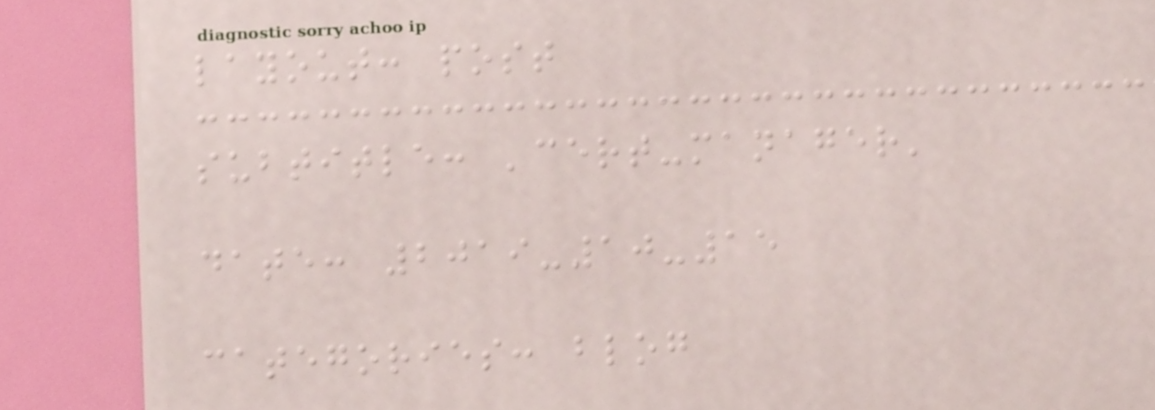layout: post
subtitle: 'cert-manager'
date: 2019-10-15
categories: blog
